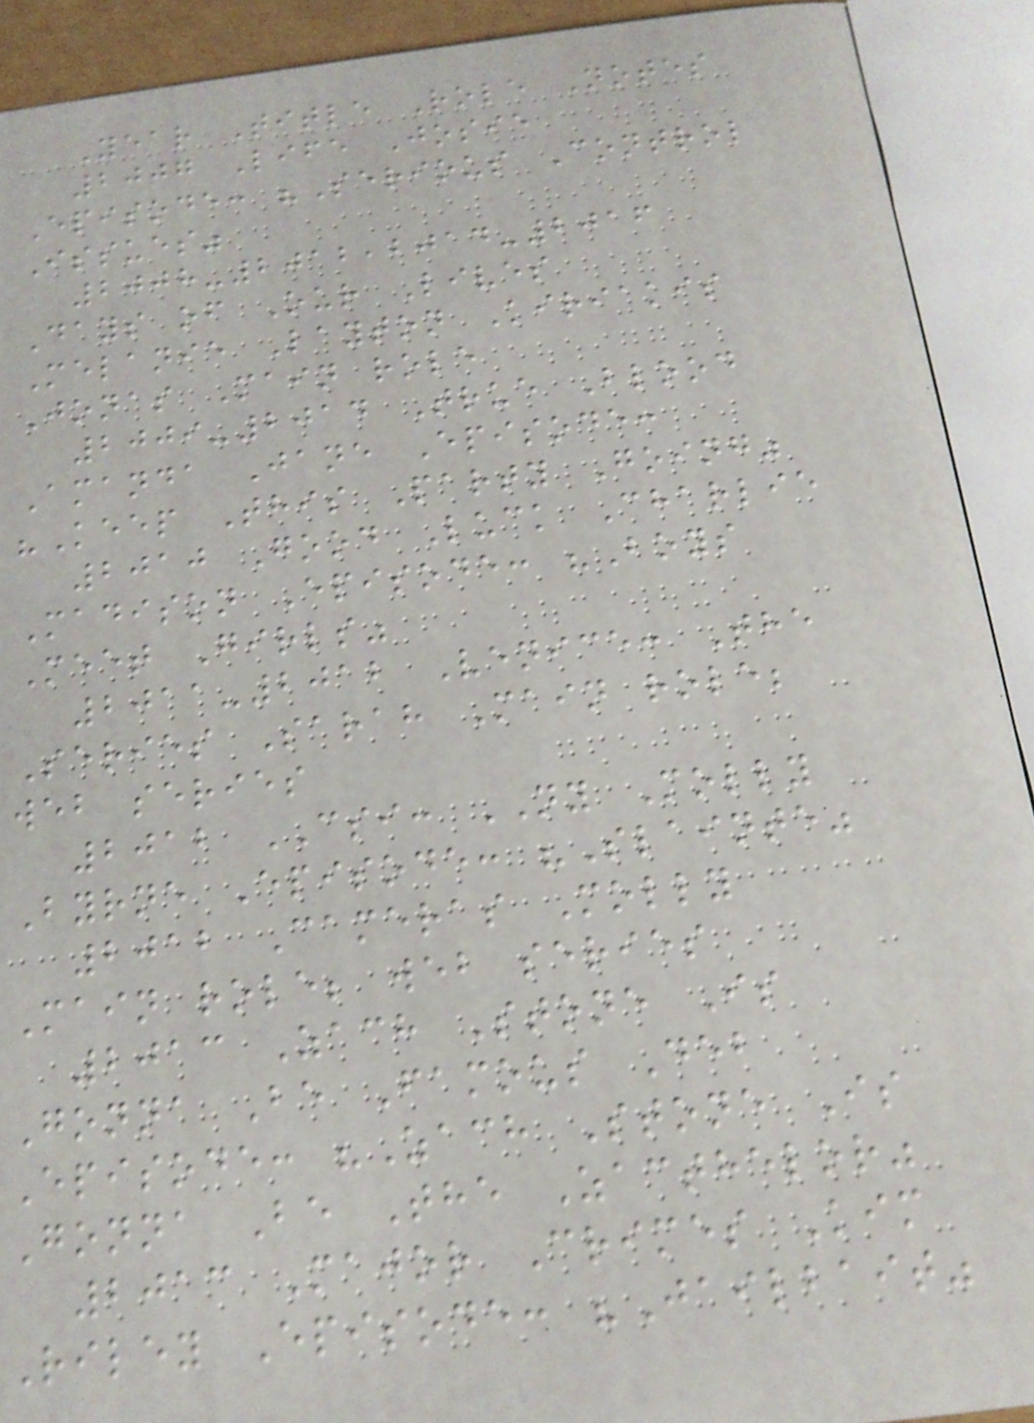Year Title Role Notes
2007 Life Josie
Episode: "Serious Control
Issues"
2008-2012,2014-2016
Days of Our Lives
Melanie Layton Kiriakis
Jonas Main role
2009-2014 True Blood
Amanda Jane Episode:
"Keep This Party Going"
2010 Good Luck Charlie
Madison Episode: "Boys
Meet Girls"
2011-2012 Venice: The
Series Sarah Main role;
web series
2012 CSI: NY Molly
Byrne Episode: "Slainte"
2012 Cameras Molly
Main role; web series
2013 Zach Stone Is
Gonna Be Famous Deb
Episode: "Zach Stone Is
Gonna Be The Zacthelor"
2013 Major Crimes Kim
Riley Episode: "Jailbait"
